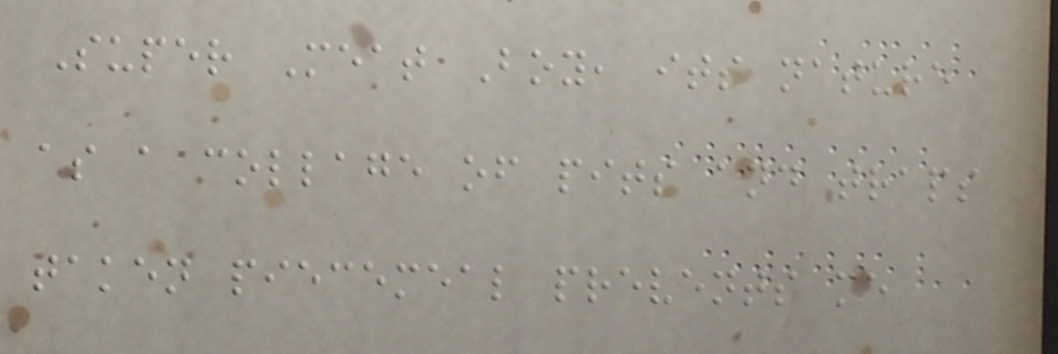Super Meat Boy, its nature
as a collage of pits and traps
taken piecemeal prevents me
